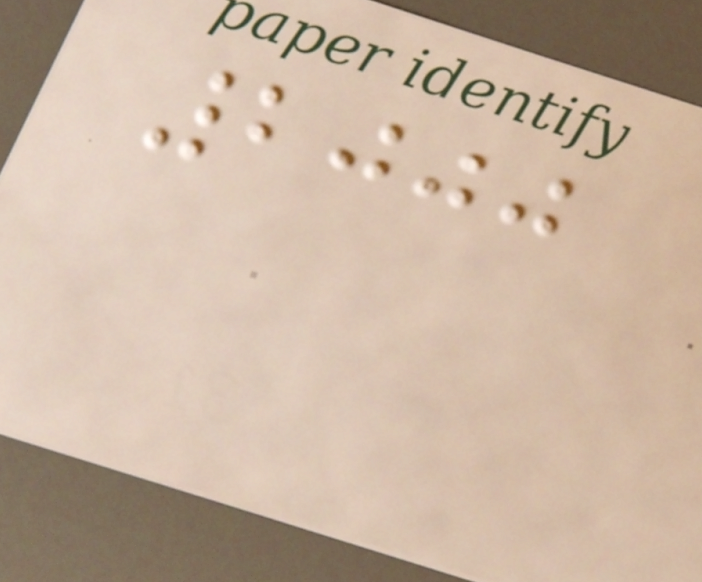2000
